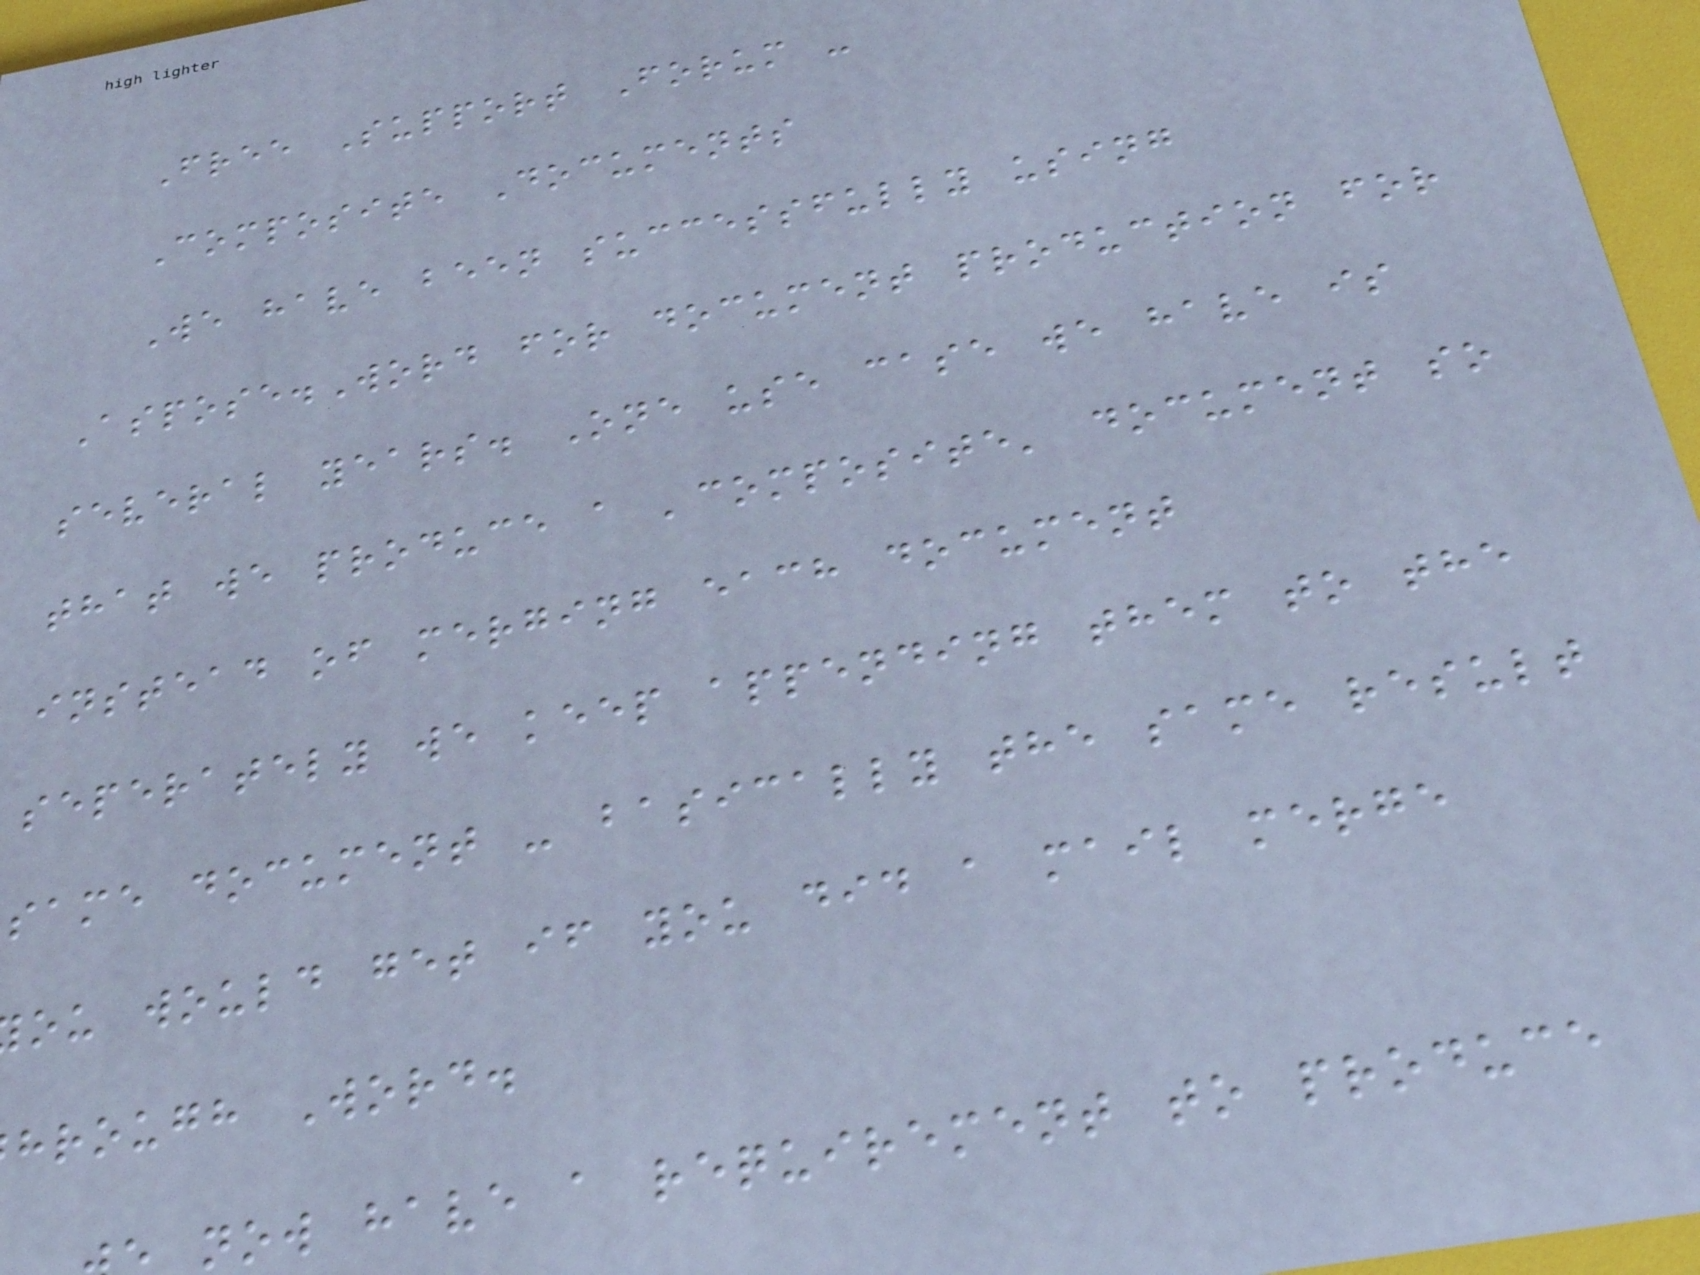Free Support Forum -
Composite Documents
We have been successfully using
Aspose.Word for document production for
several years. One use case we have is
that we produce a 'composite' document so
instead of merging each document
seperately we keep appending them to the
same document - basically the same result
ou would get if you did a mail merge
hrough Word.
now have a requirement to produce
